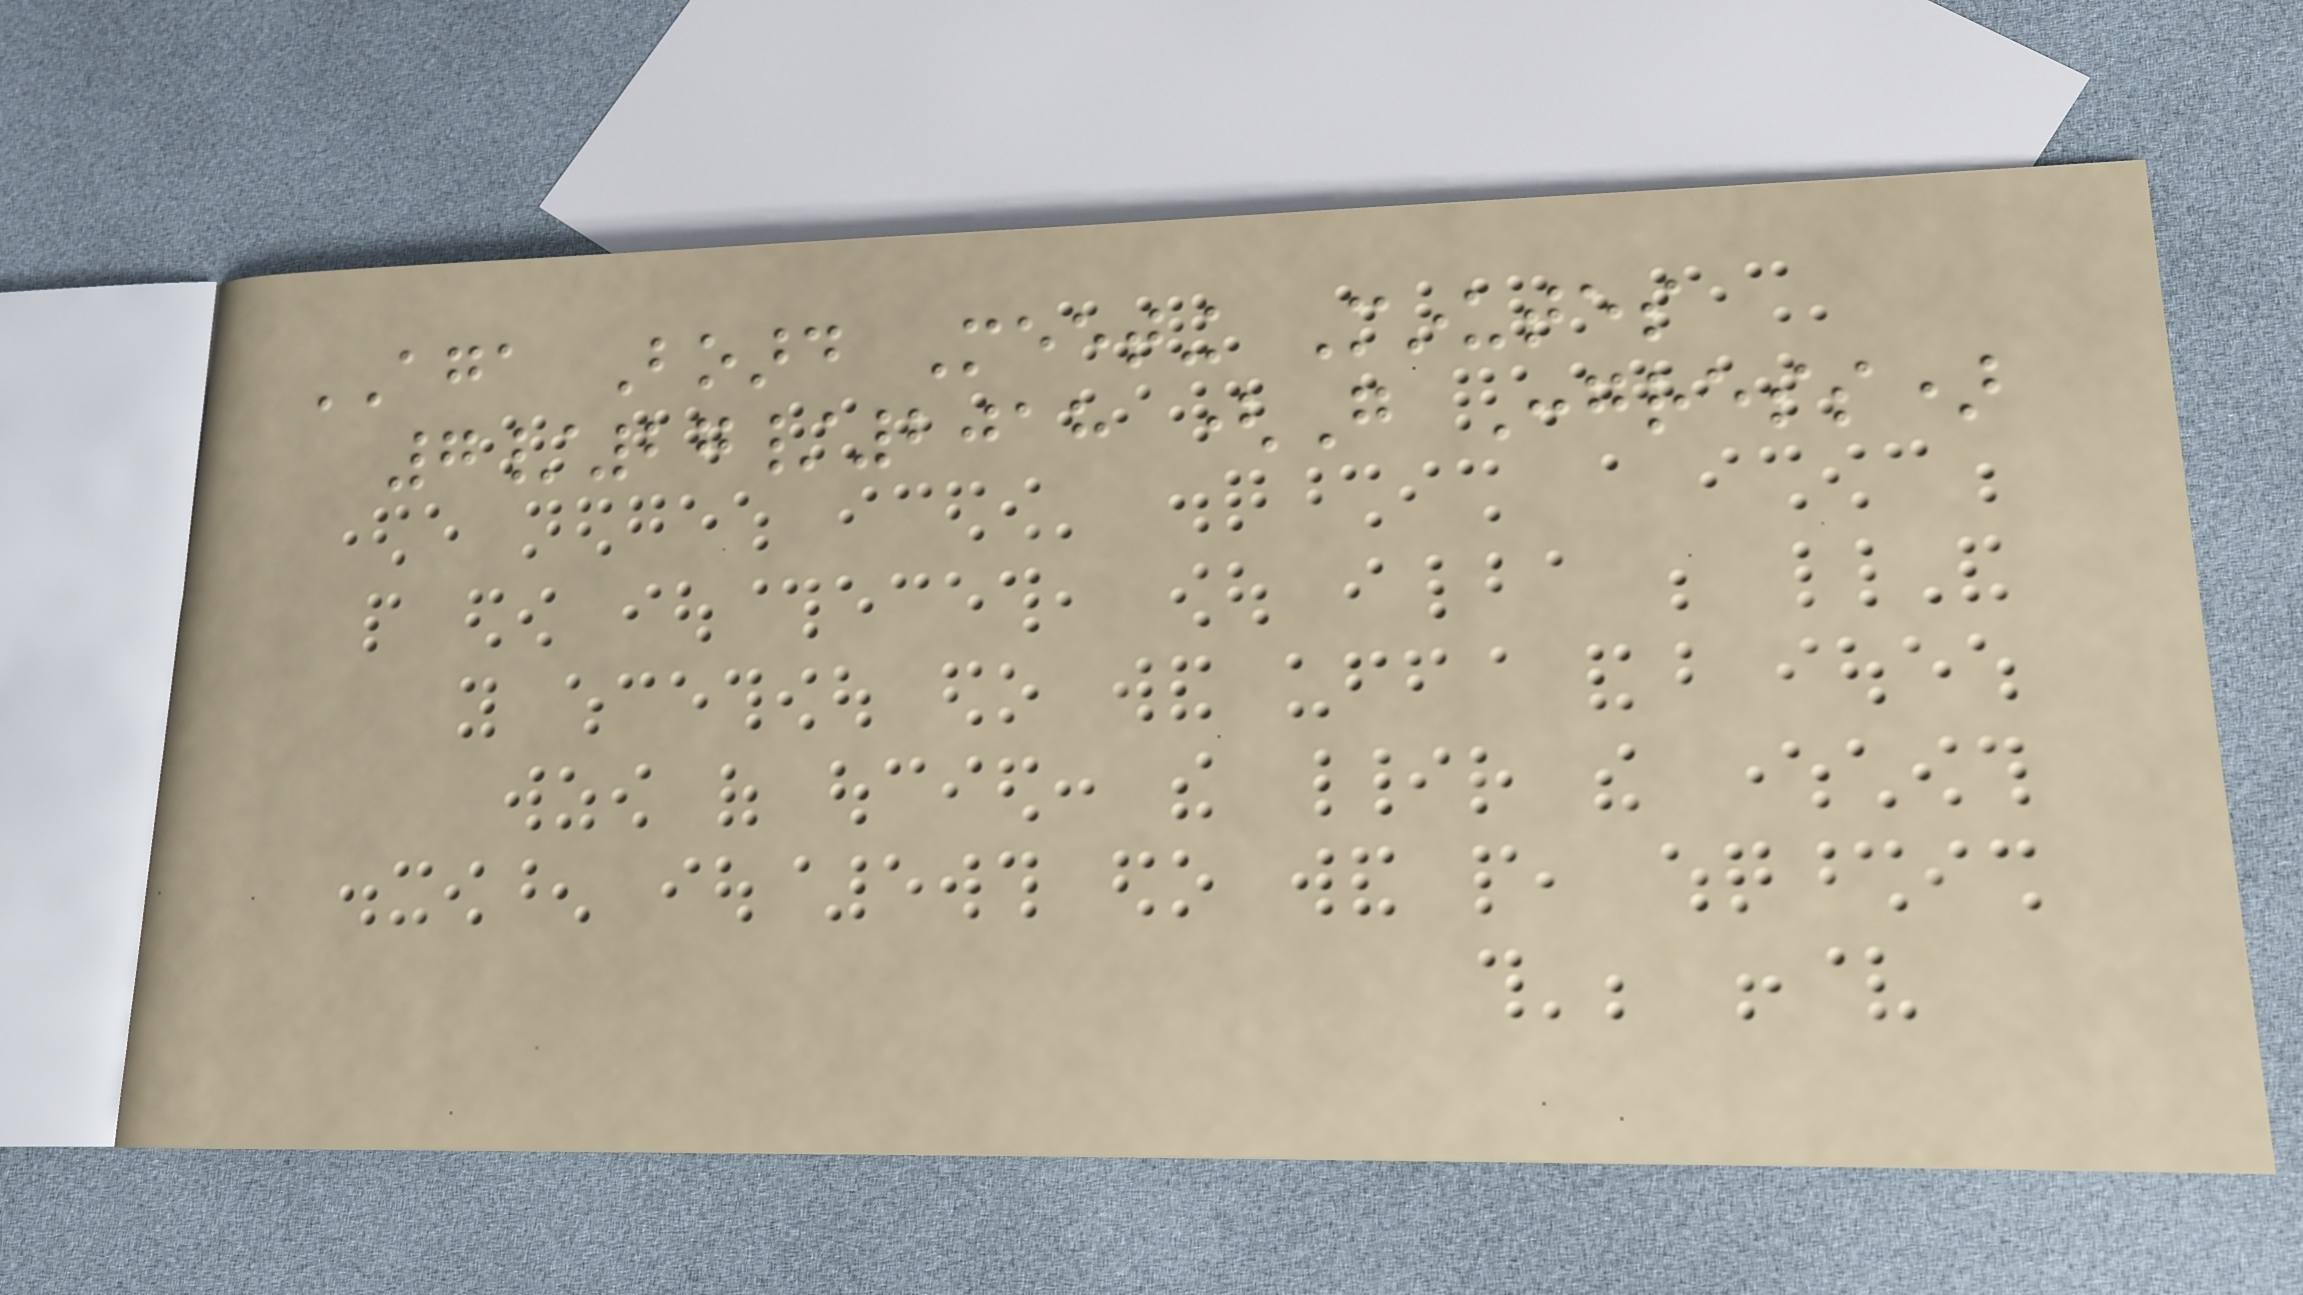AGA Board Meeting Minutes
7/27/2018 (Go Congress)
